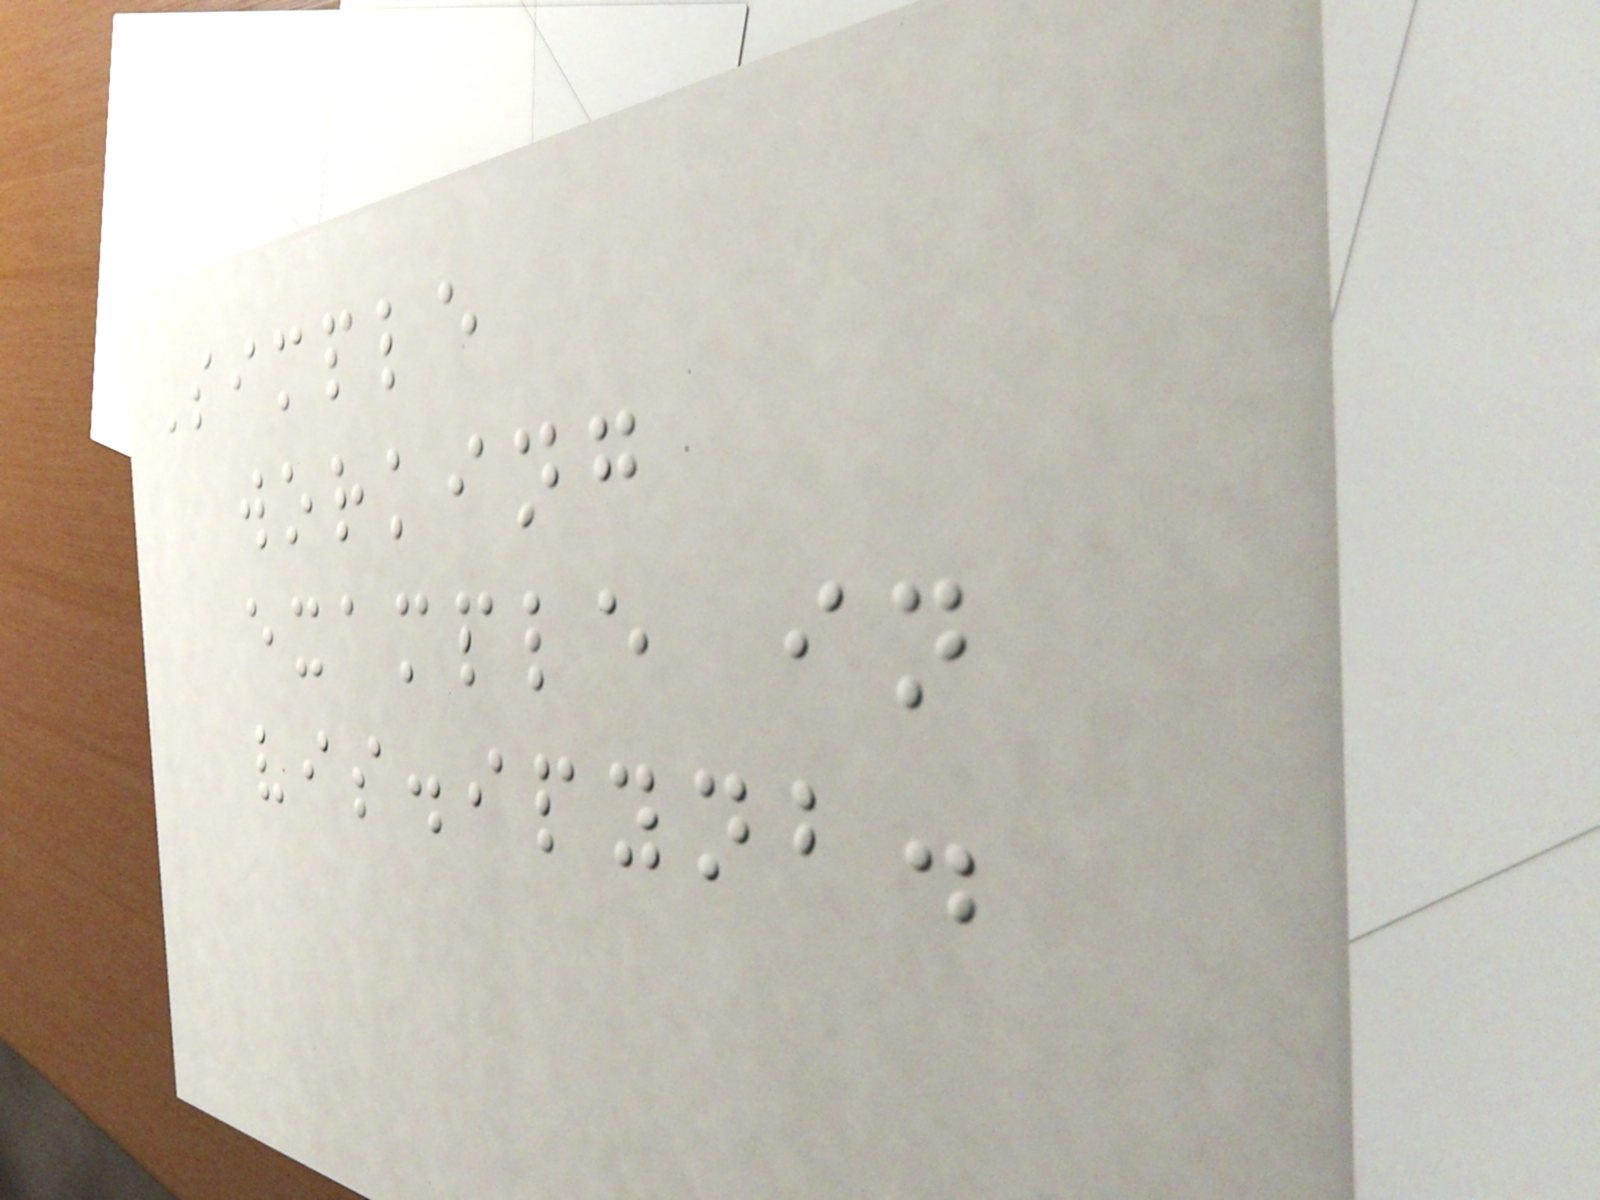Simple
working
example in
vis.ipynb.
